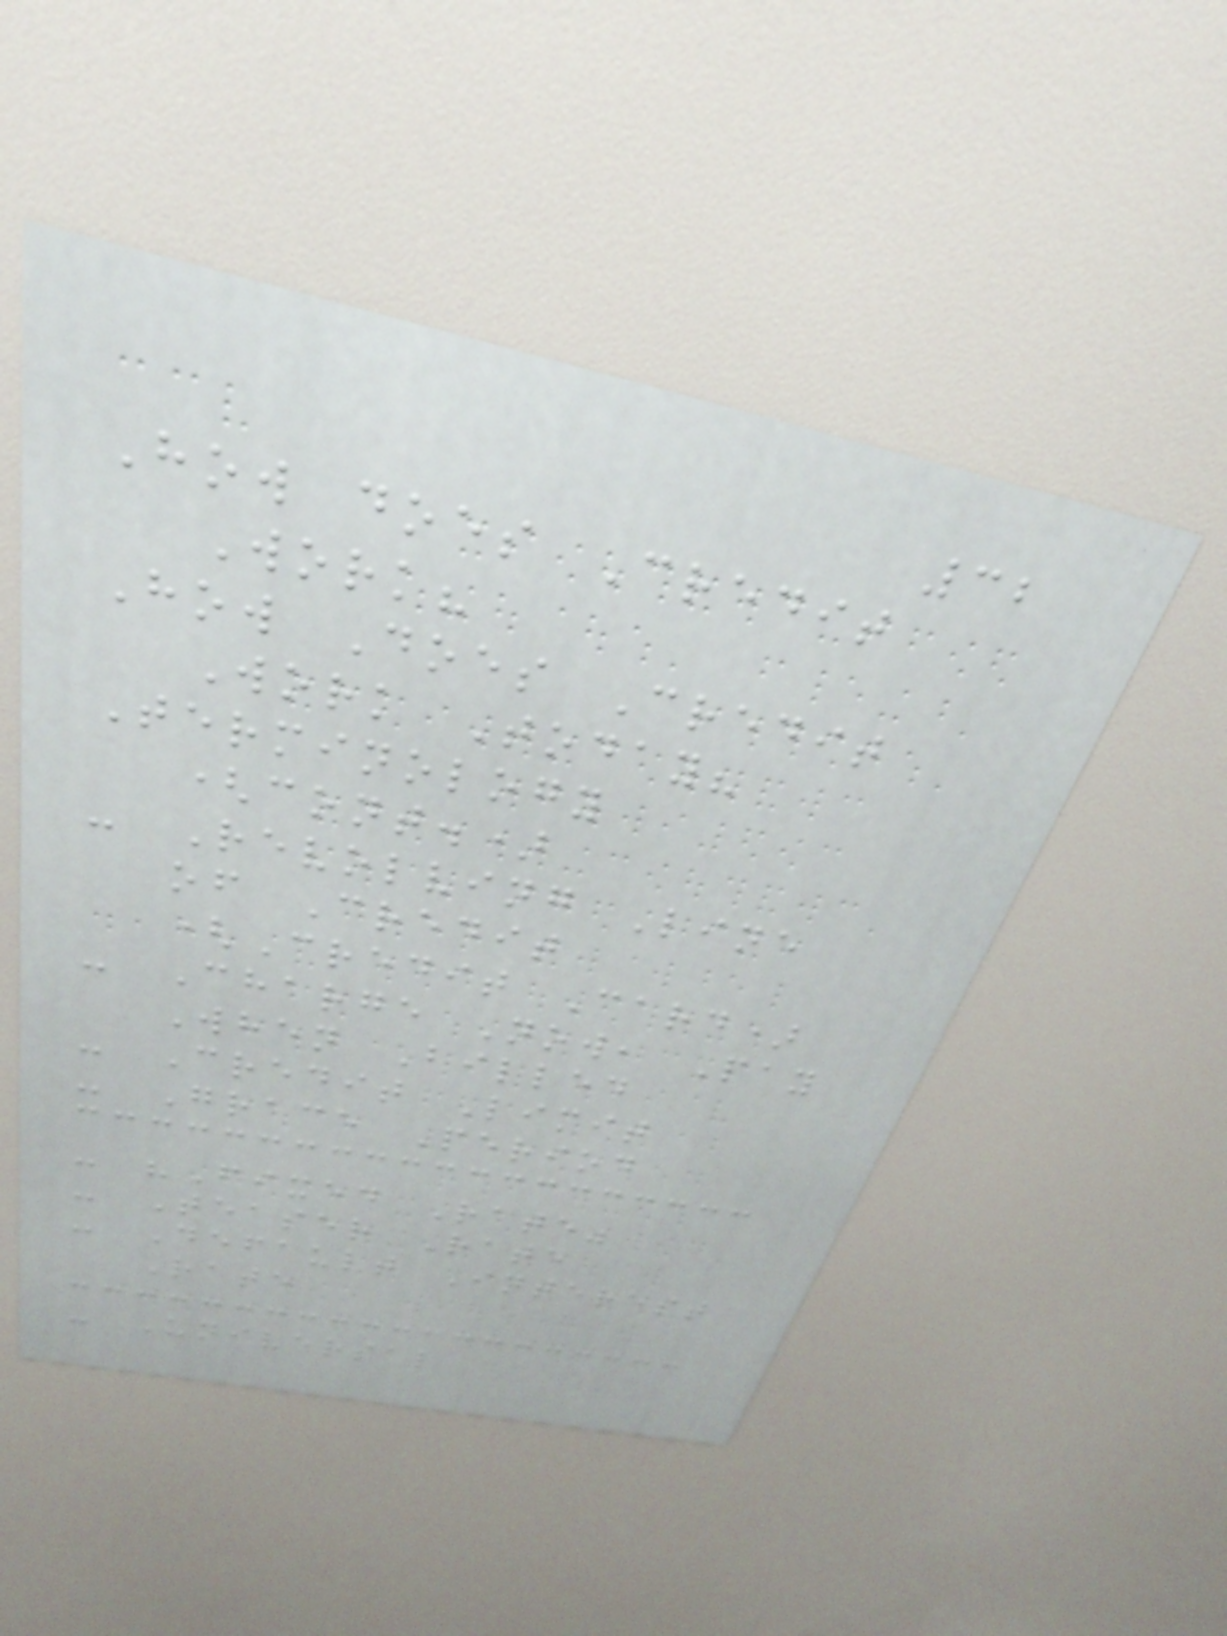32
How does Credit
Work?
How Does Credit
Work Today?
Terminology
(cont.)
- Revolving Line
of Credit
(Credit Card)
- Charge Now, Pay
When Billed
- Credit Limit
- Grace Period
- "Fixed Rate"
- Teaser Rate
- Default Interest
Rate
- Universal
